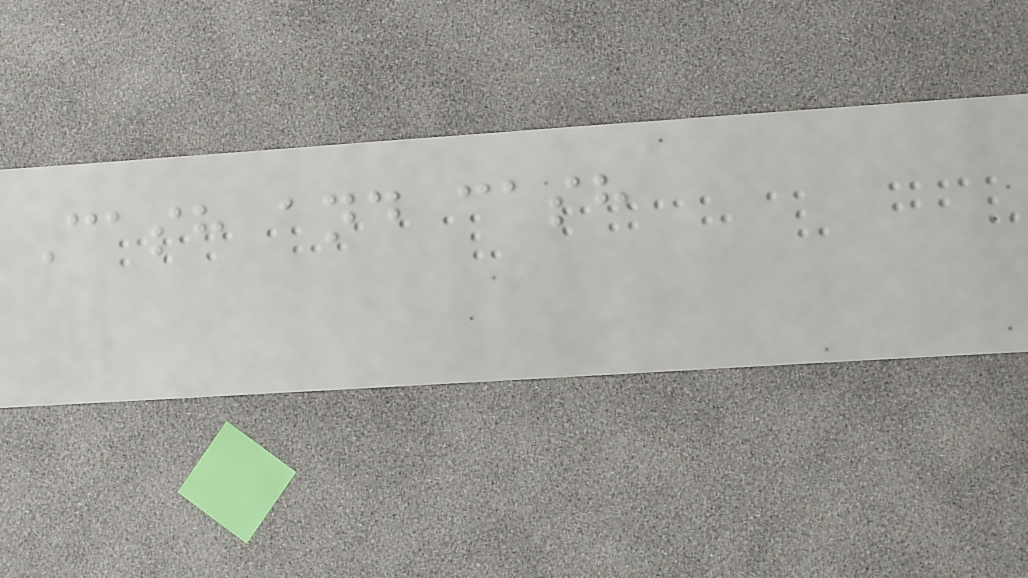Cash and cash
